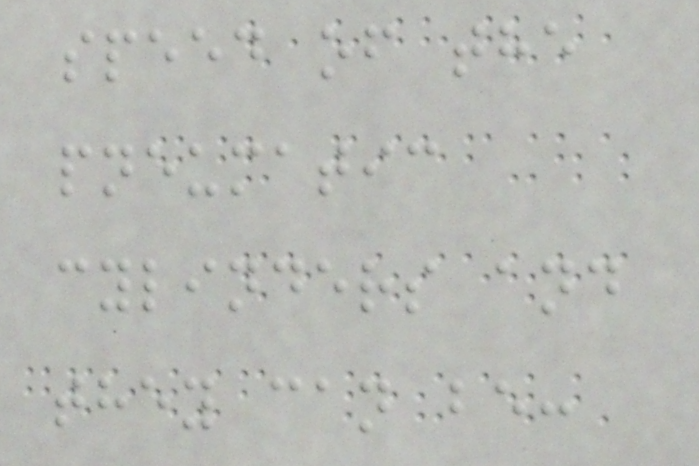speed of the
pneumatic
cylinders and
they can be:
